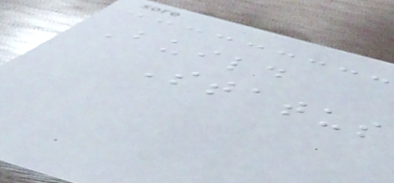Build
Status
